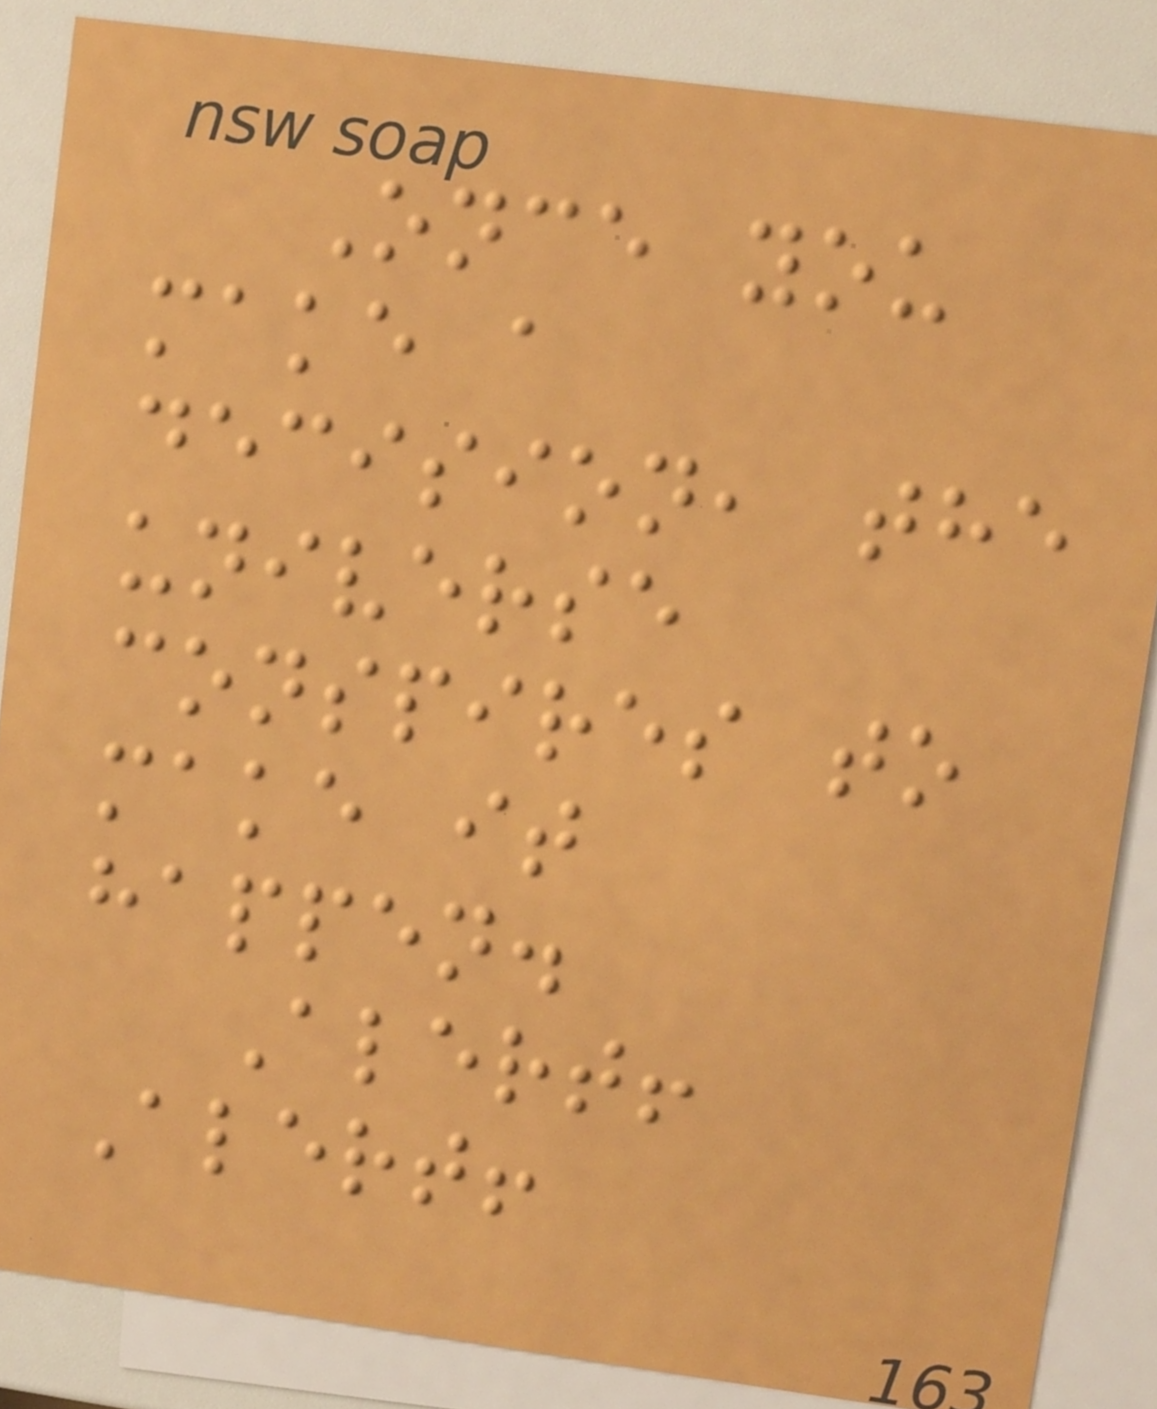Once you
make a
decision, the
universe
conspires to
make it
happen.
Alert!
Alert!
